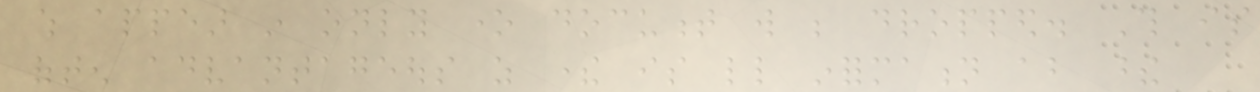which appear in only one document will be dropped. This is
often advantageous as there is little information about these
